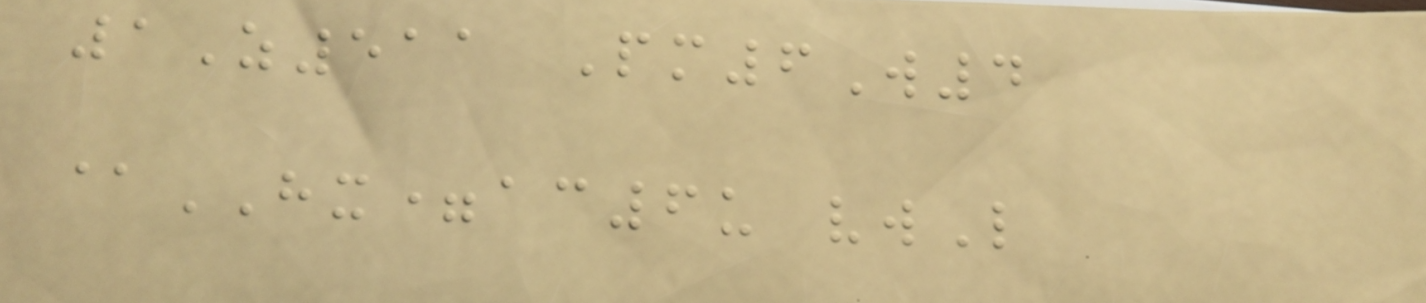1Z511 Pm6W4
@HX=ac6u vwL
